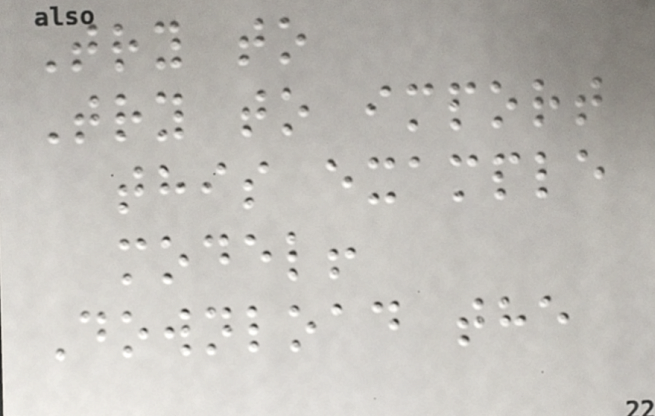Try to
Try to import
this example
model!
Download the
